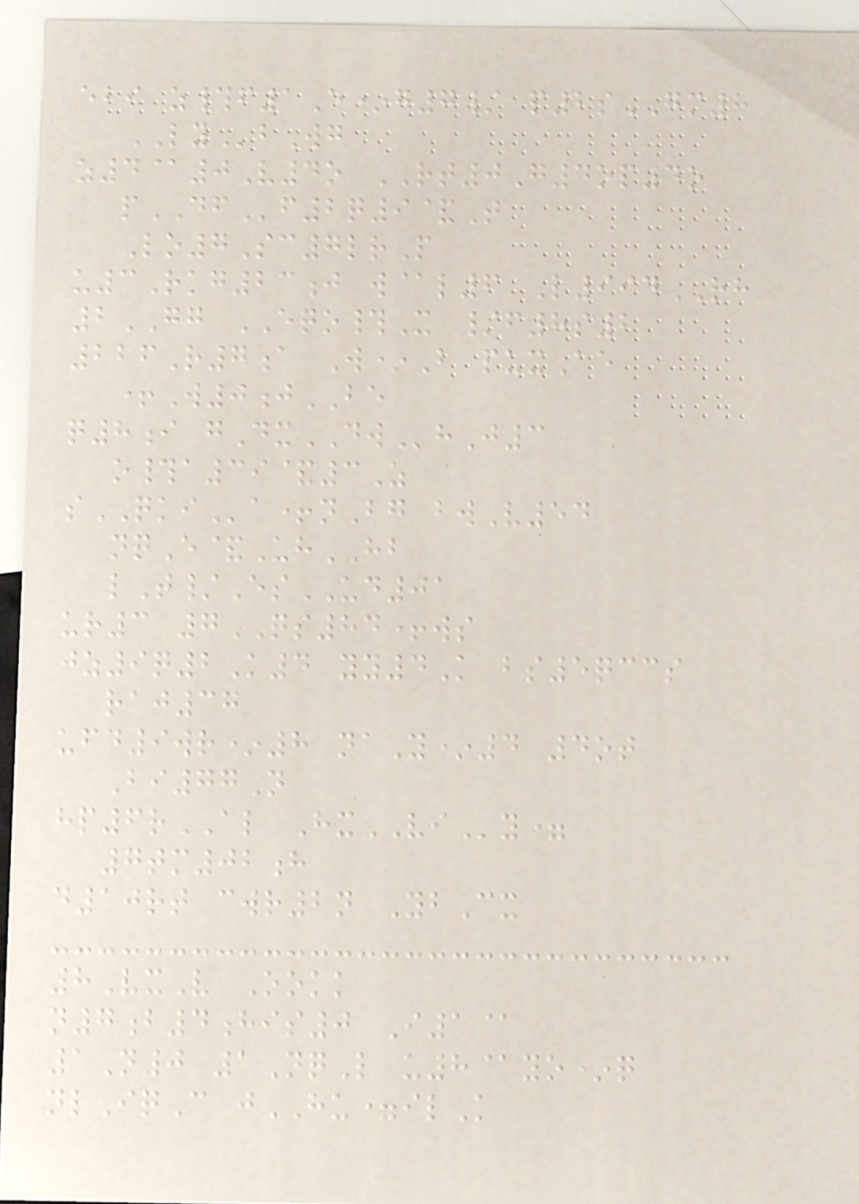ebi z#f1E*g7/ p2sGM8
LYbWg
z4@0V4o RT0G4op4o
pDFf2q9&T
Lo7Sc7lrP
u3Rkg23j w@l6 L994RH
2GG EQO#X /f8s2
226R7a W*B puxAe
+W0jBE
q8i gDxDWhJ3
o#a39&3Z
sQKIa+nBg bwV54
nqE&UhHB
lT/EsUD01
ur3 7QS84+ws
jz9q2K4 yy4K bs5qccs
raj37
ufd9wr*8 naY*4 4ot
Bi77N
hp6rAL HxVIy=
7tm02h
d10rt cwr2n YbCx
8VxV Ookk
n7b4his0 I1@
1N0 1NqL u8@yo*q
nlIqC jHU=ilK
